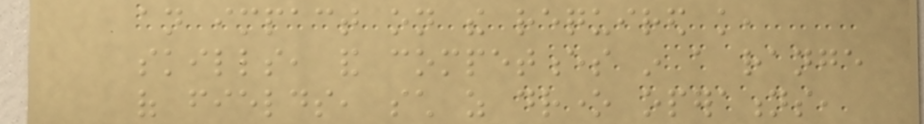an impact on the required knowledge,
skills, and competences in a range
of fields, such as drone operations,
